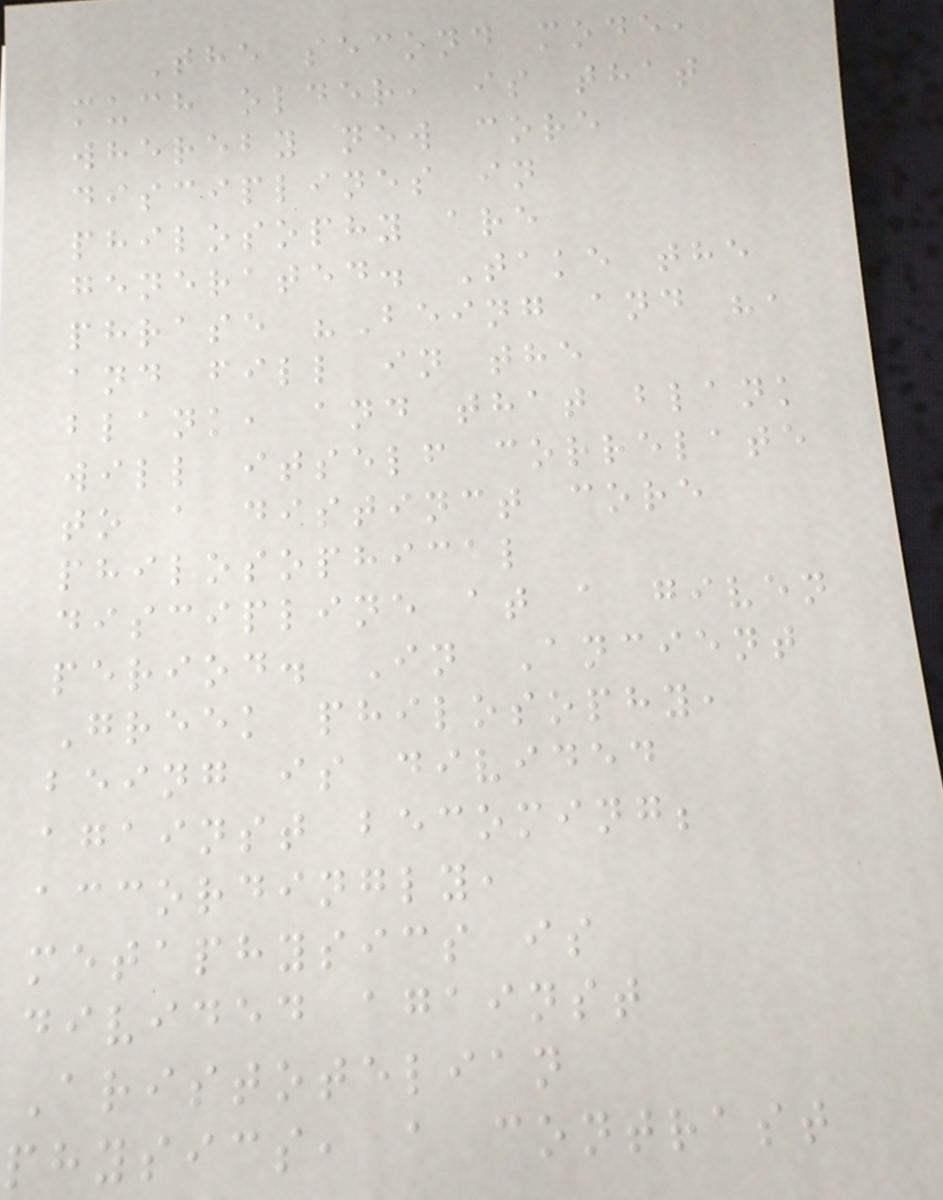The second mode,
much older, is that
whereby new core
disciplines in
philosophy are
generated. Take the
phrase "Being and ",
and fill in the
blank, and that blank
will itself correlate
to a distinct core
philosophical
discipline at a given
period. In Ancient
Greek philosophy,
being is divided
against becoming;
accordingly,
metaphysics is
divided against
Aristotelian
physics, a contrast
